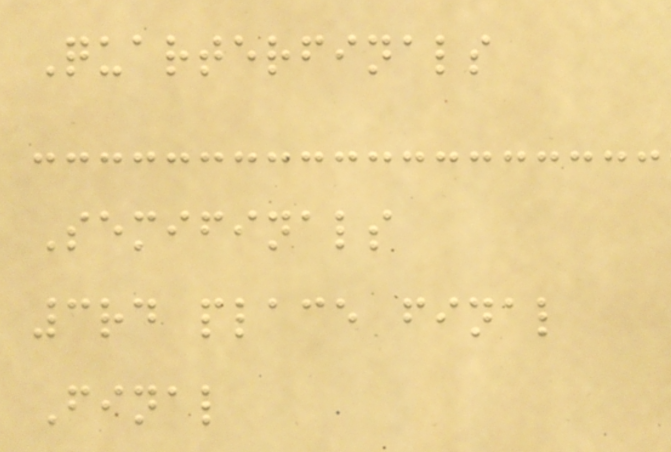Quarterfinals
Semifinals
3rd place final
Final
